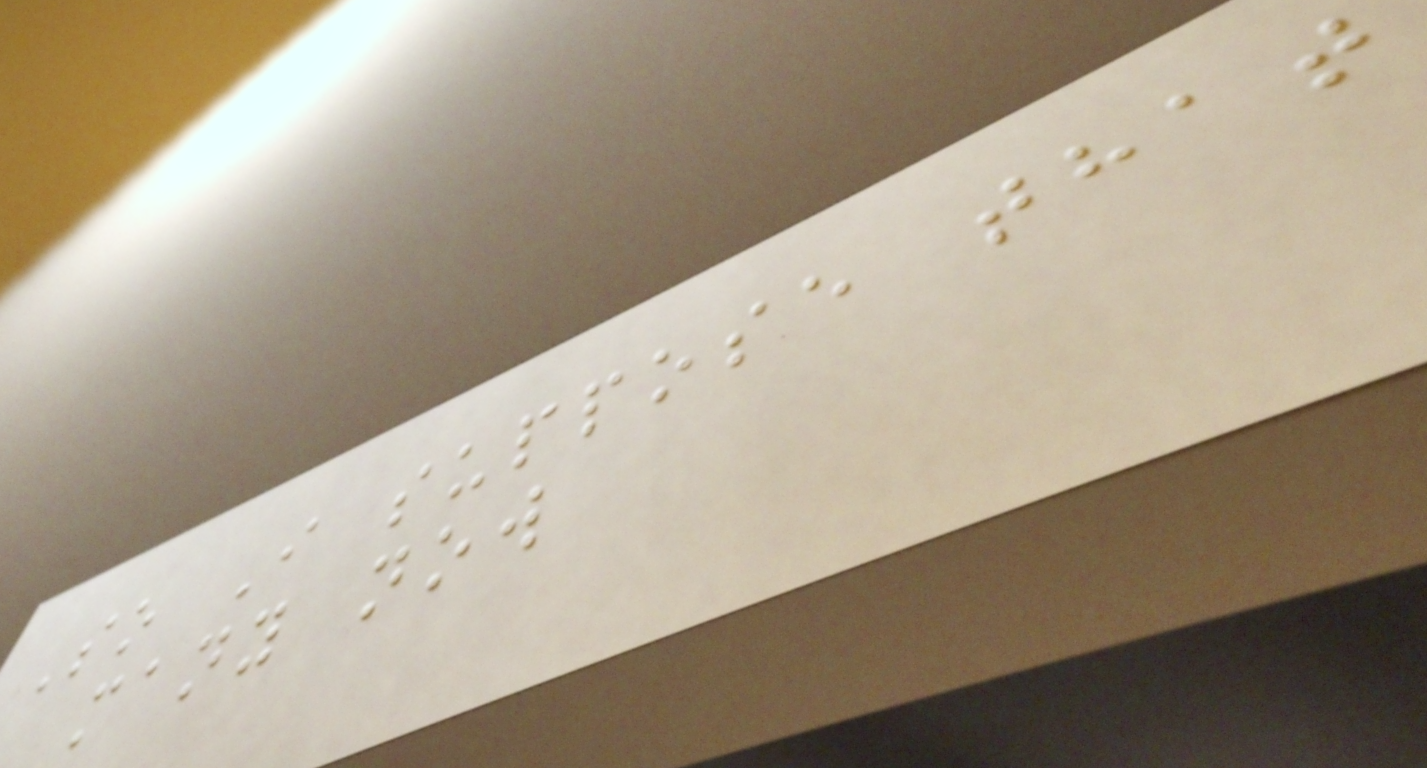So I suppose that
many now
